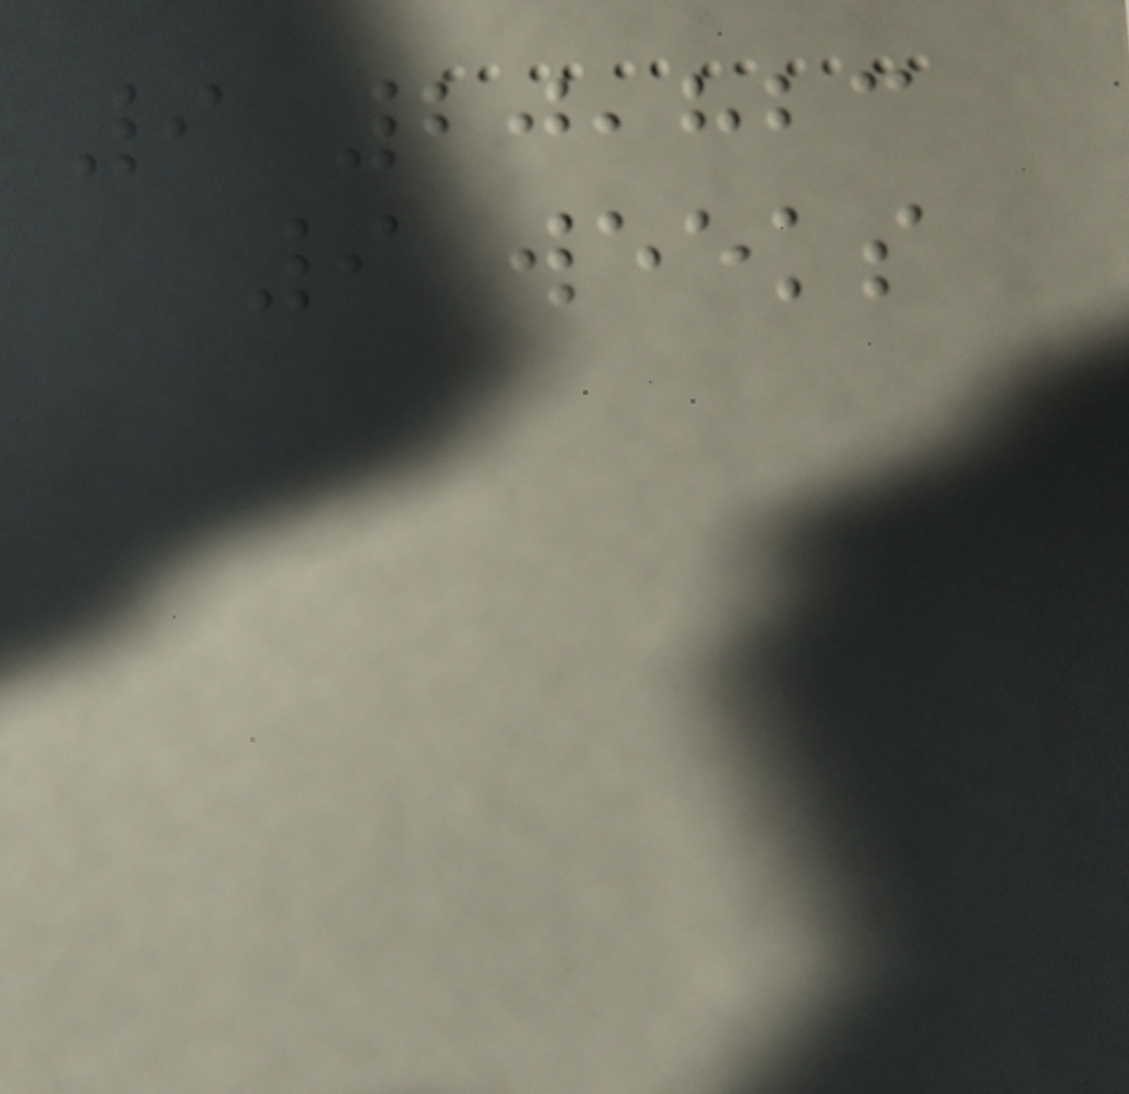9 20,823
9 weeks
